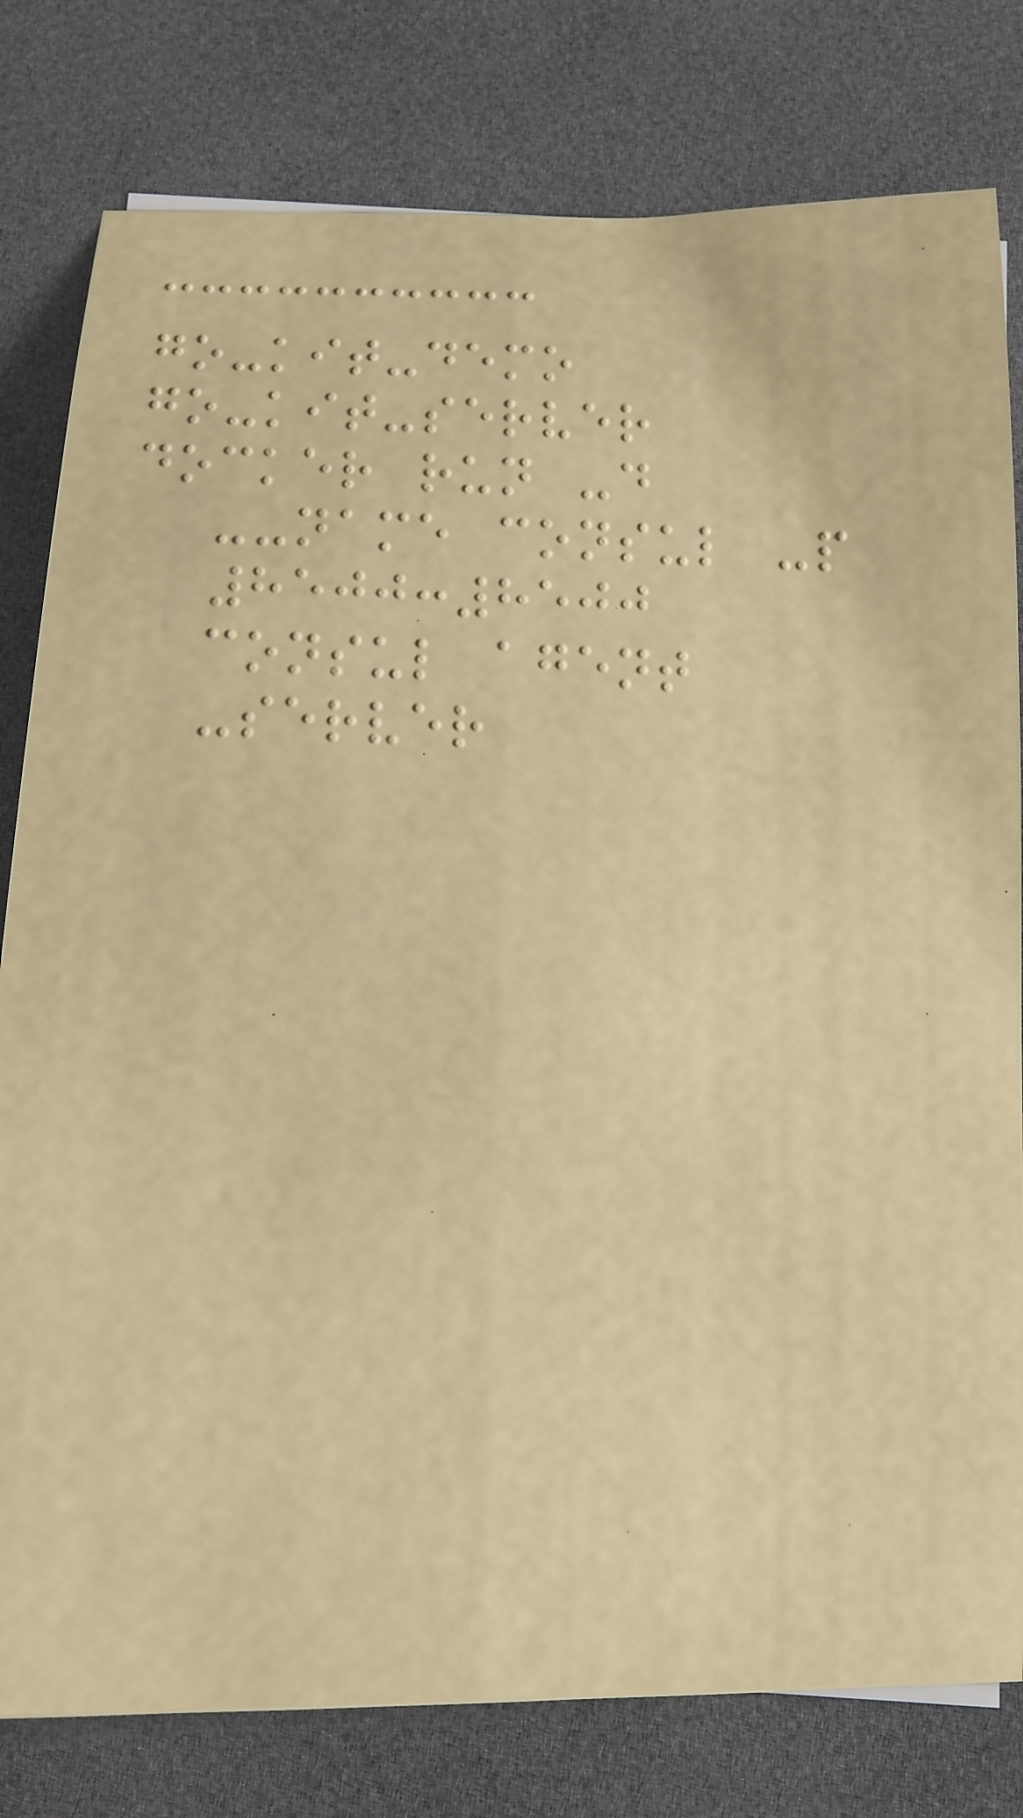go-kit-demo
go-kit-server
docker run -d
--name consul -p
8500:8500
consul agent
-server
